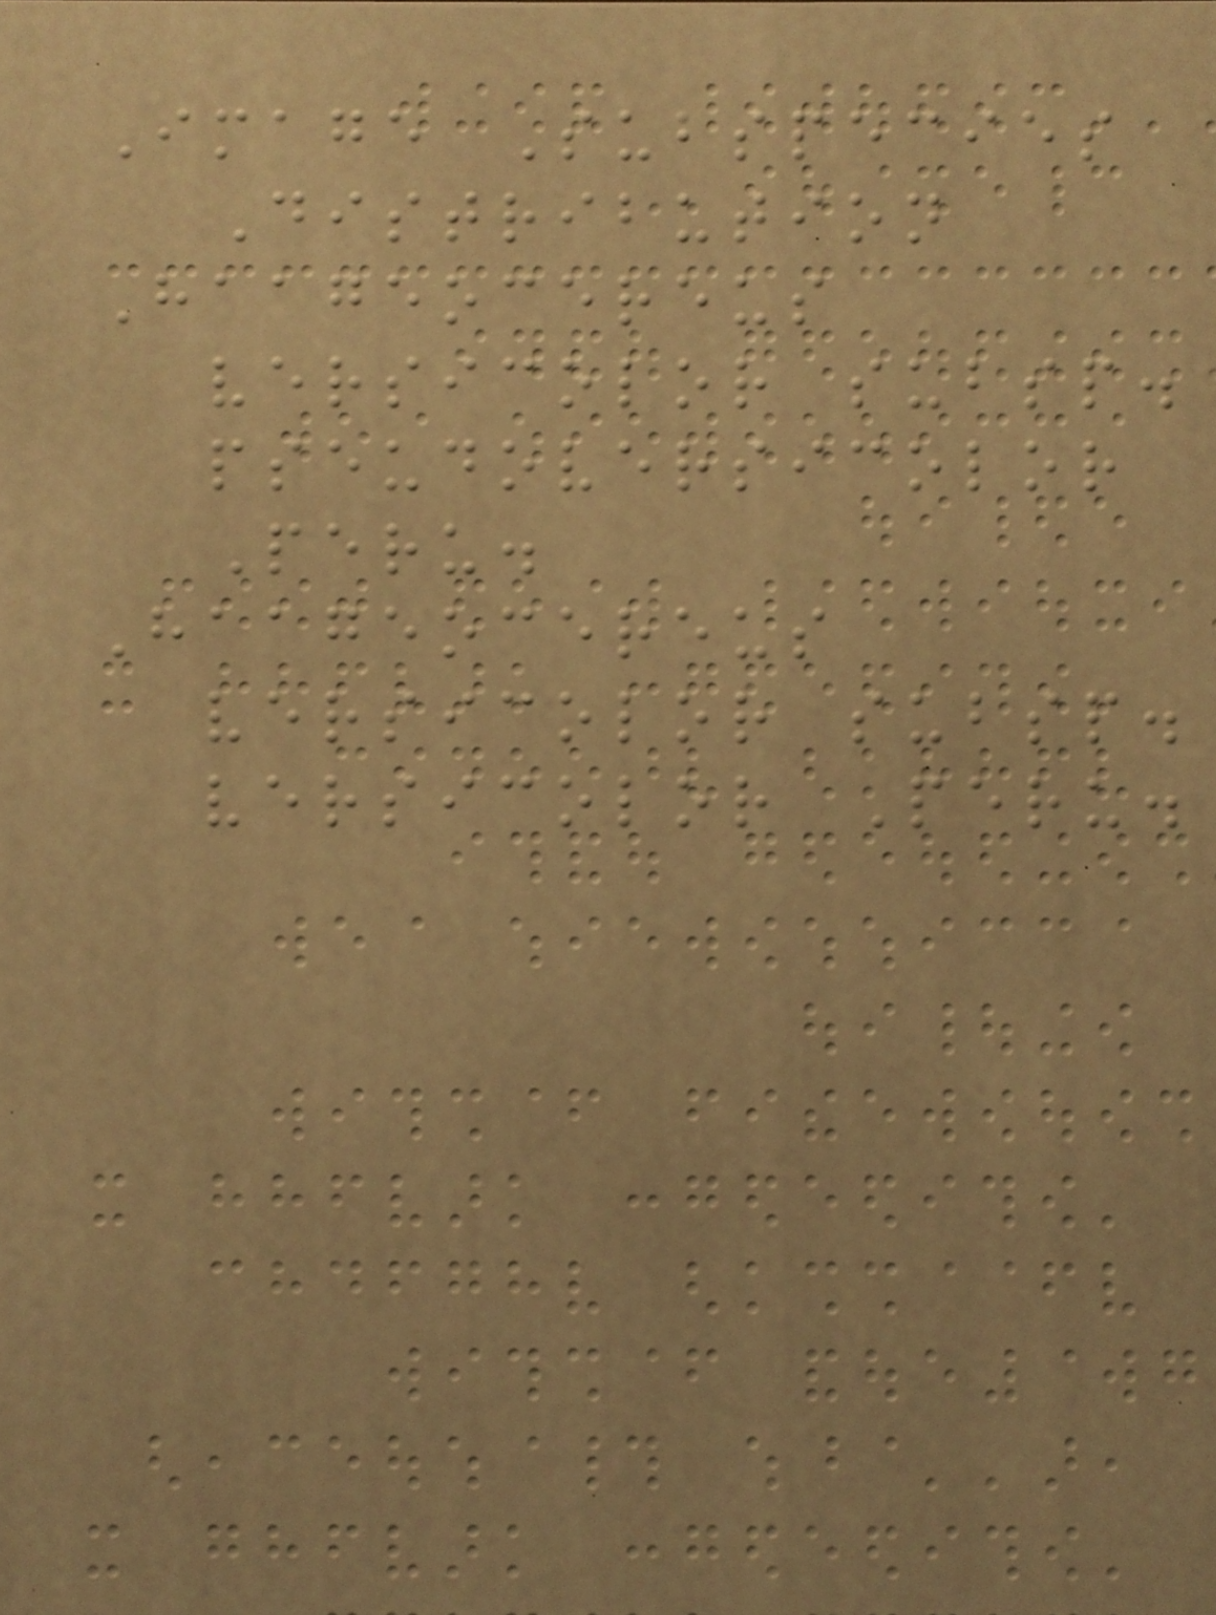Image Subspecies
Distribution
Haageocereus
versicolor subsp.
pseudoversicolor
Peru.
Haageocereus
versicolor subsp.
versicolor Peru.
